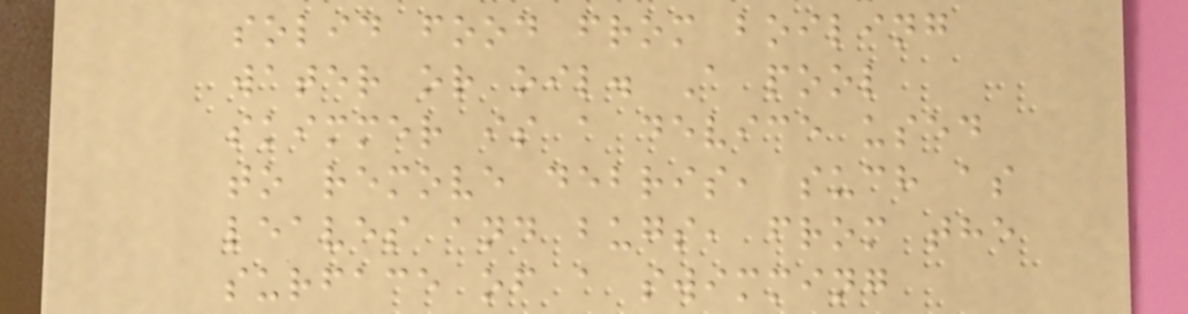solid food from boiling
water or oil. A pool
skimmer is a device used
to remove debris, such as
leaves and bugs, from the
surface of a swimming
